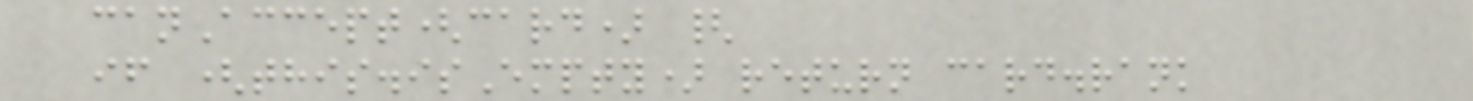canAccept(card) {
if (this.isEmpty) return card.rank
